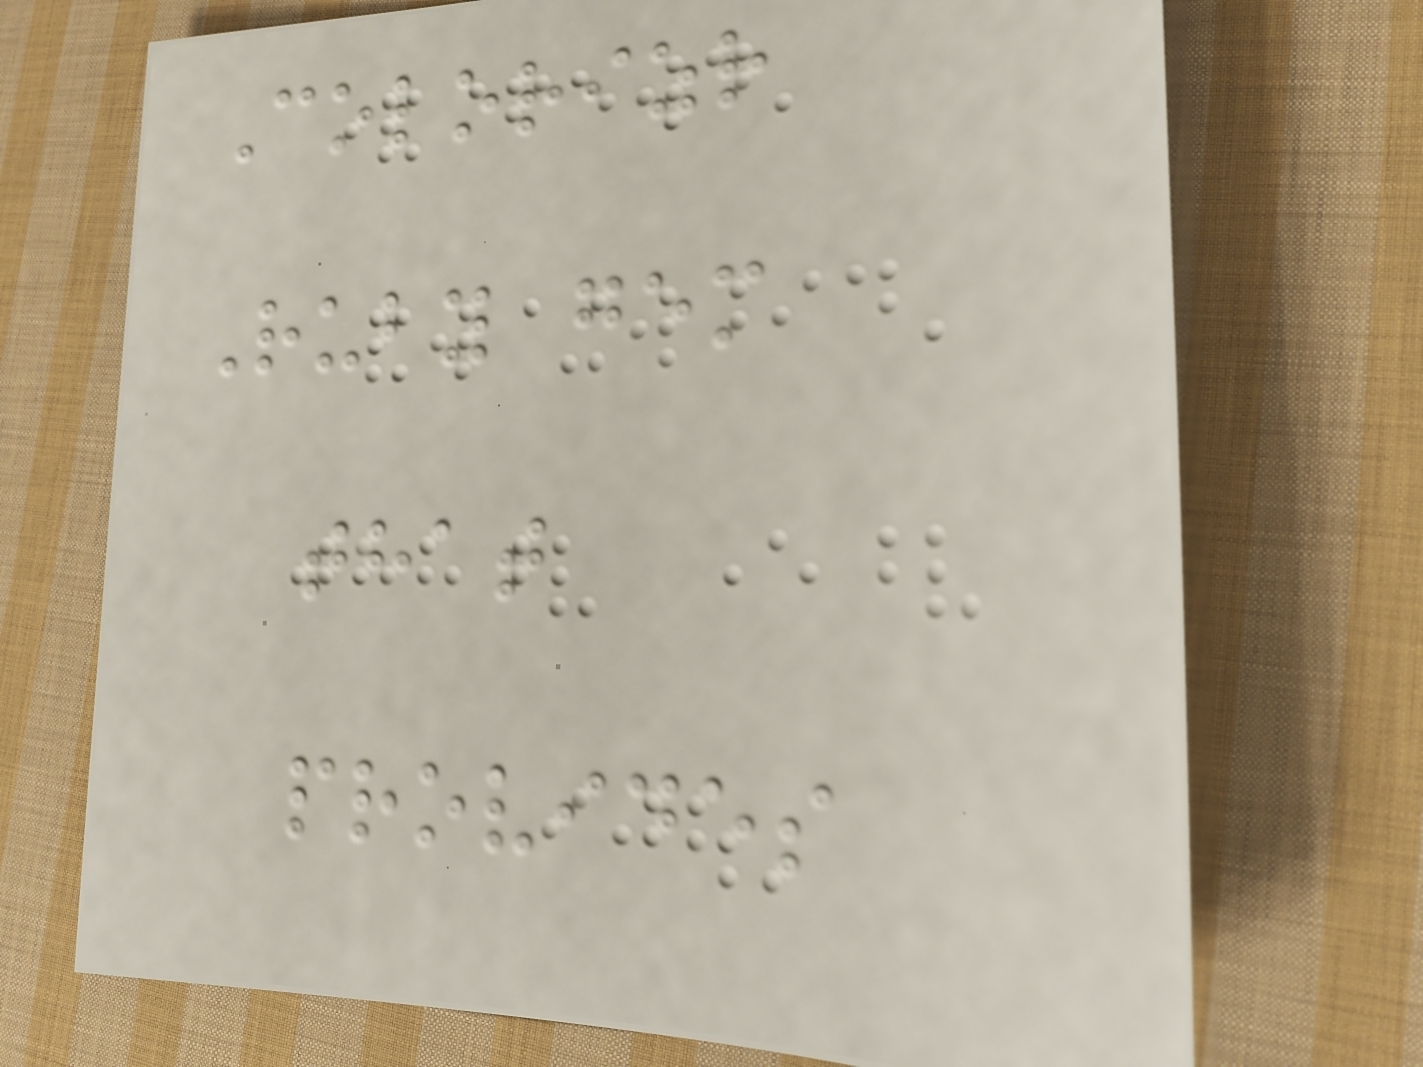Colorizr
Ruby gem
that
provides
